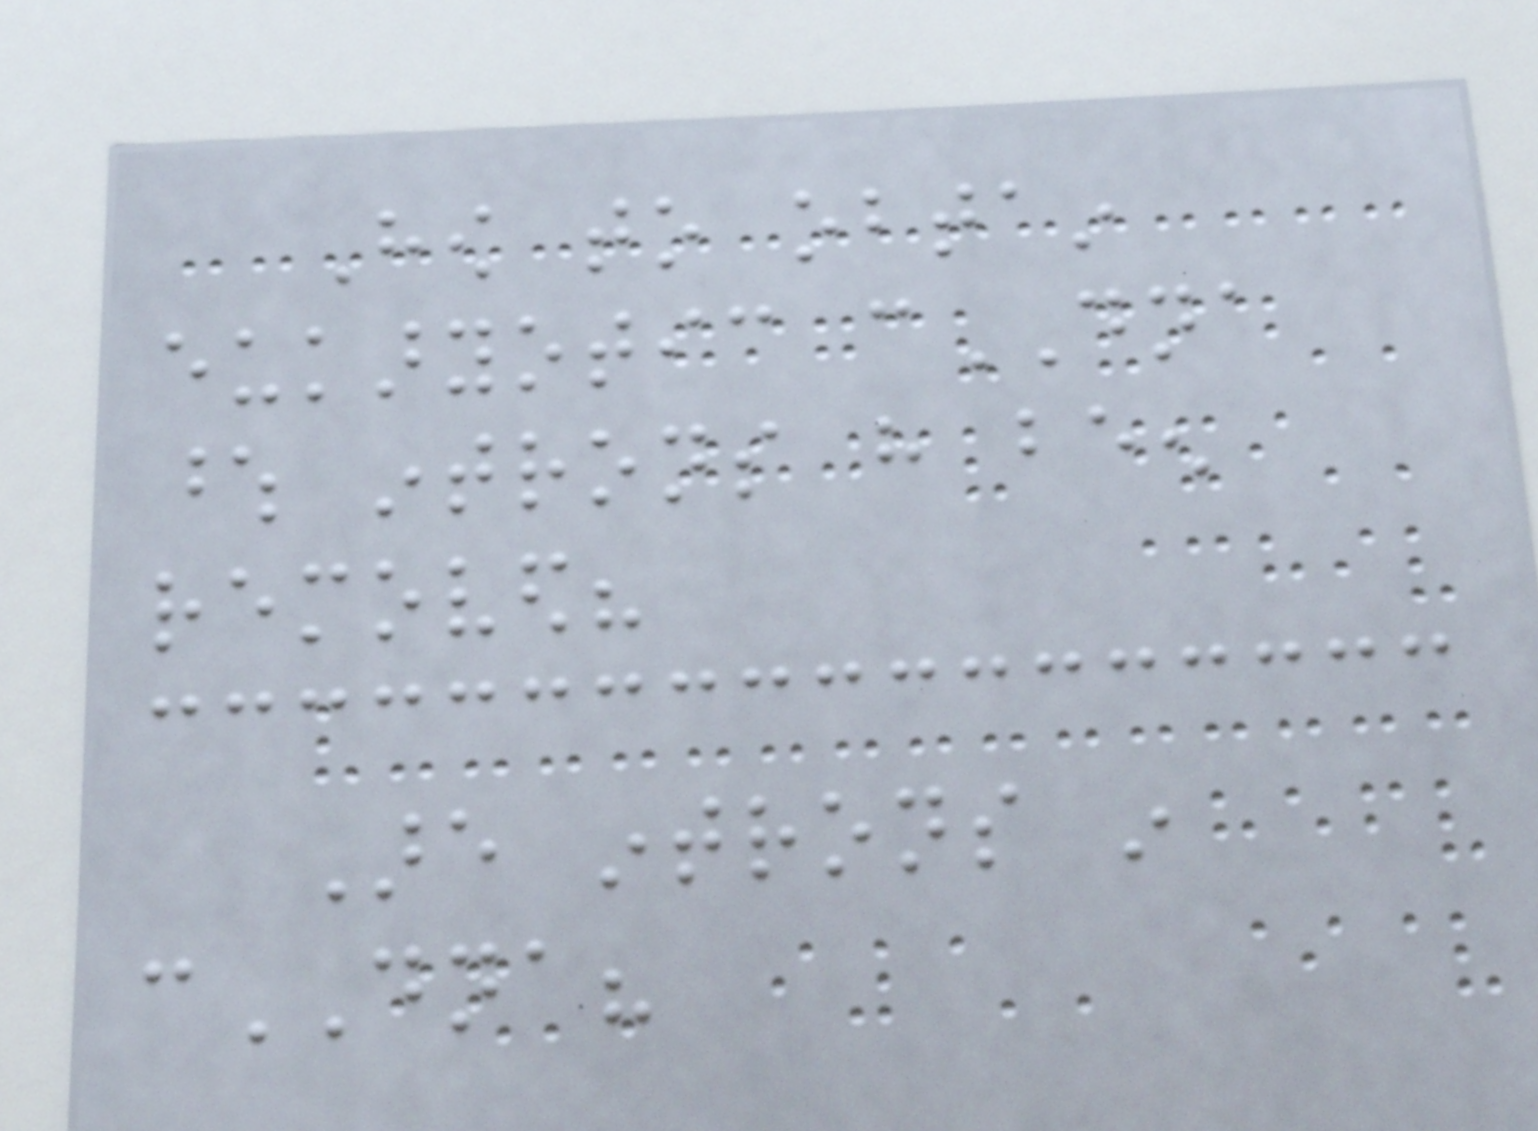How to obtain
eukaryotic cDNA
whose introns have been
removed?
Are introns in
cDNA?
